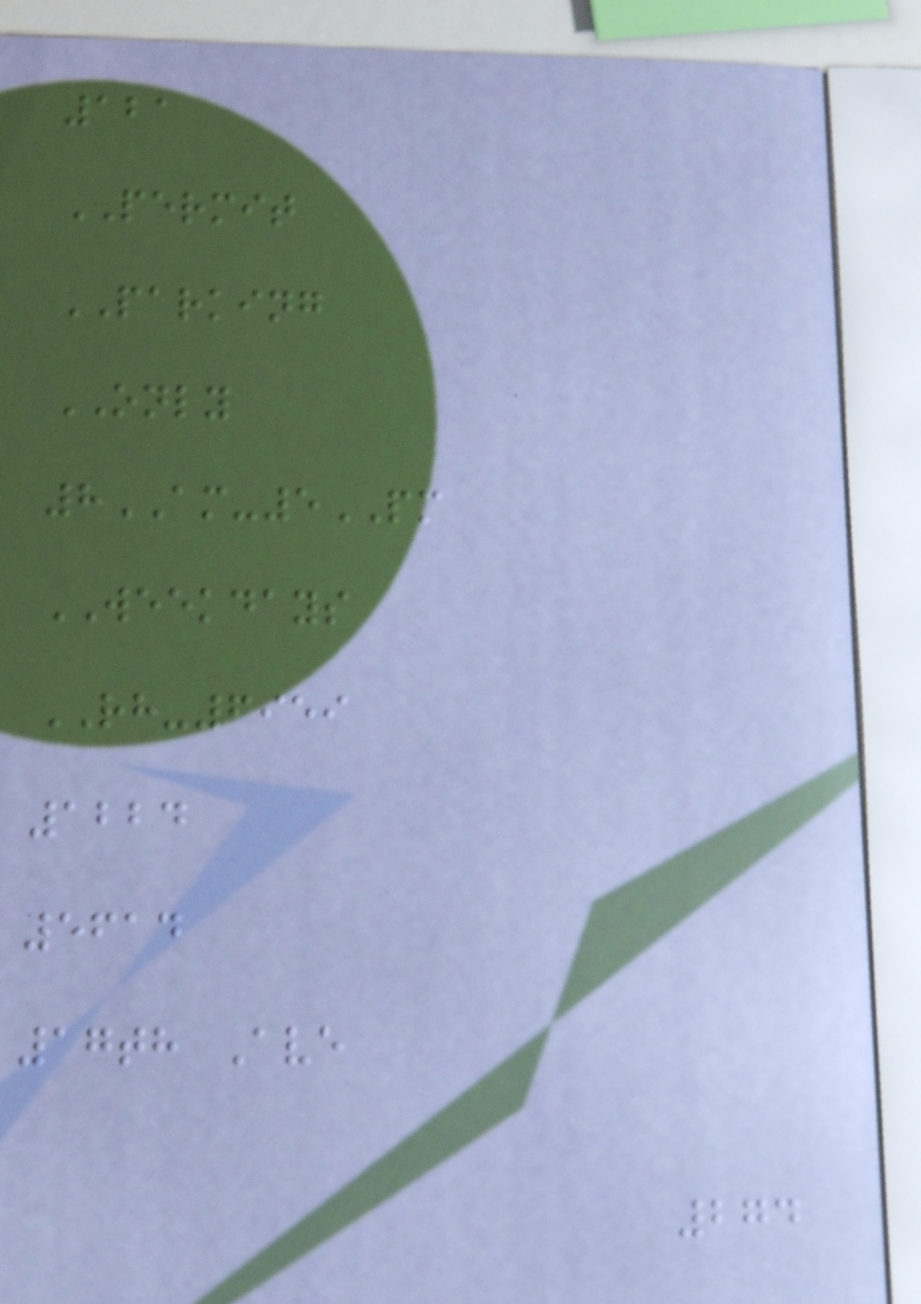121
PERMIT
PARKING
ONLY
8AM-5PM
WEEKDAYS
RH-6959
1224
5614
17th Ave
274
